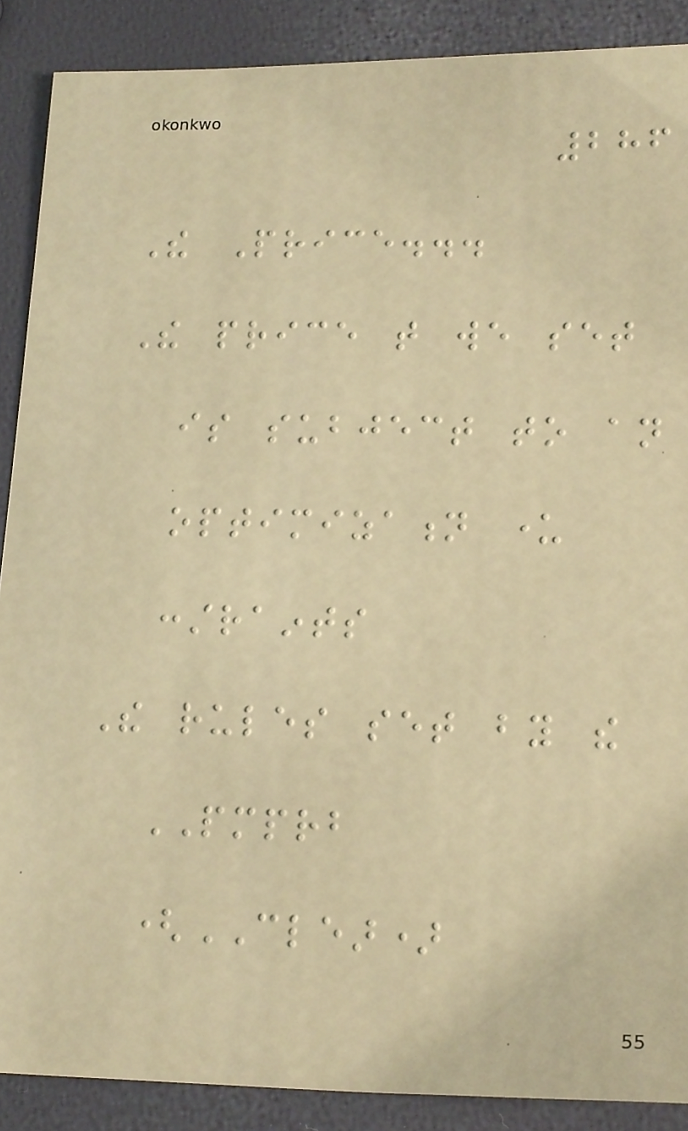286
The Price...
The price that we set
is subject to an
optimization under
constraints
The rules set by the
PMPRB
(CLEAR)
